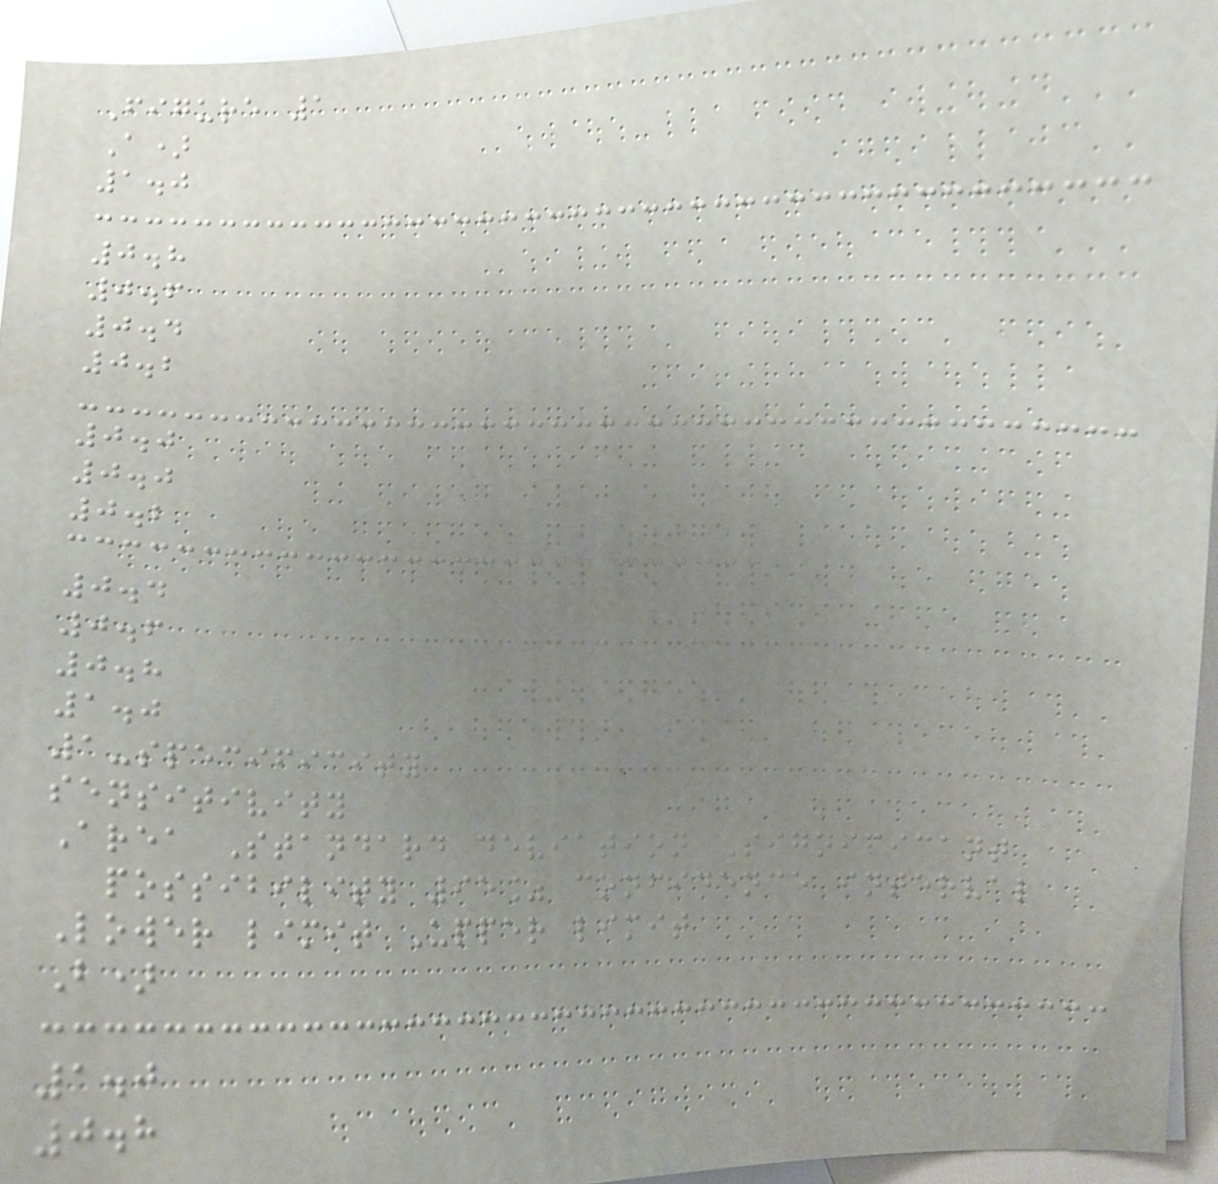Figure 1
A)
1.0
0.8
0.6
0.4
0.2
0.0
0.0
0.2
0.4
0.6
0.8
1.0
1-specificity
sensitivity
Area Standard deviation Significant
possibility 95% confidence interval
Lower limit Upper limit
B)
1.0
0.8
